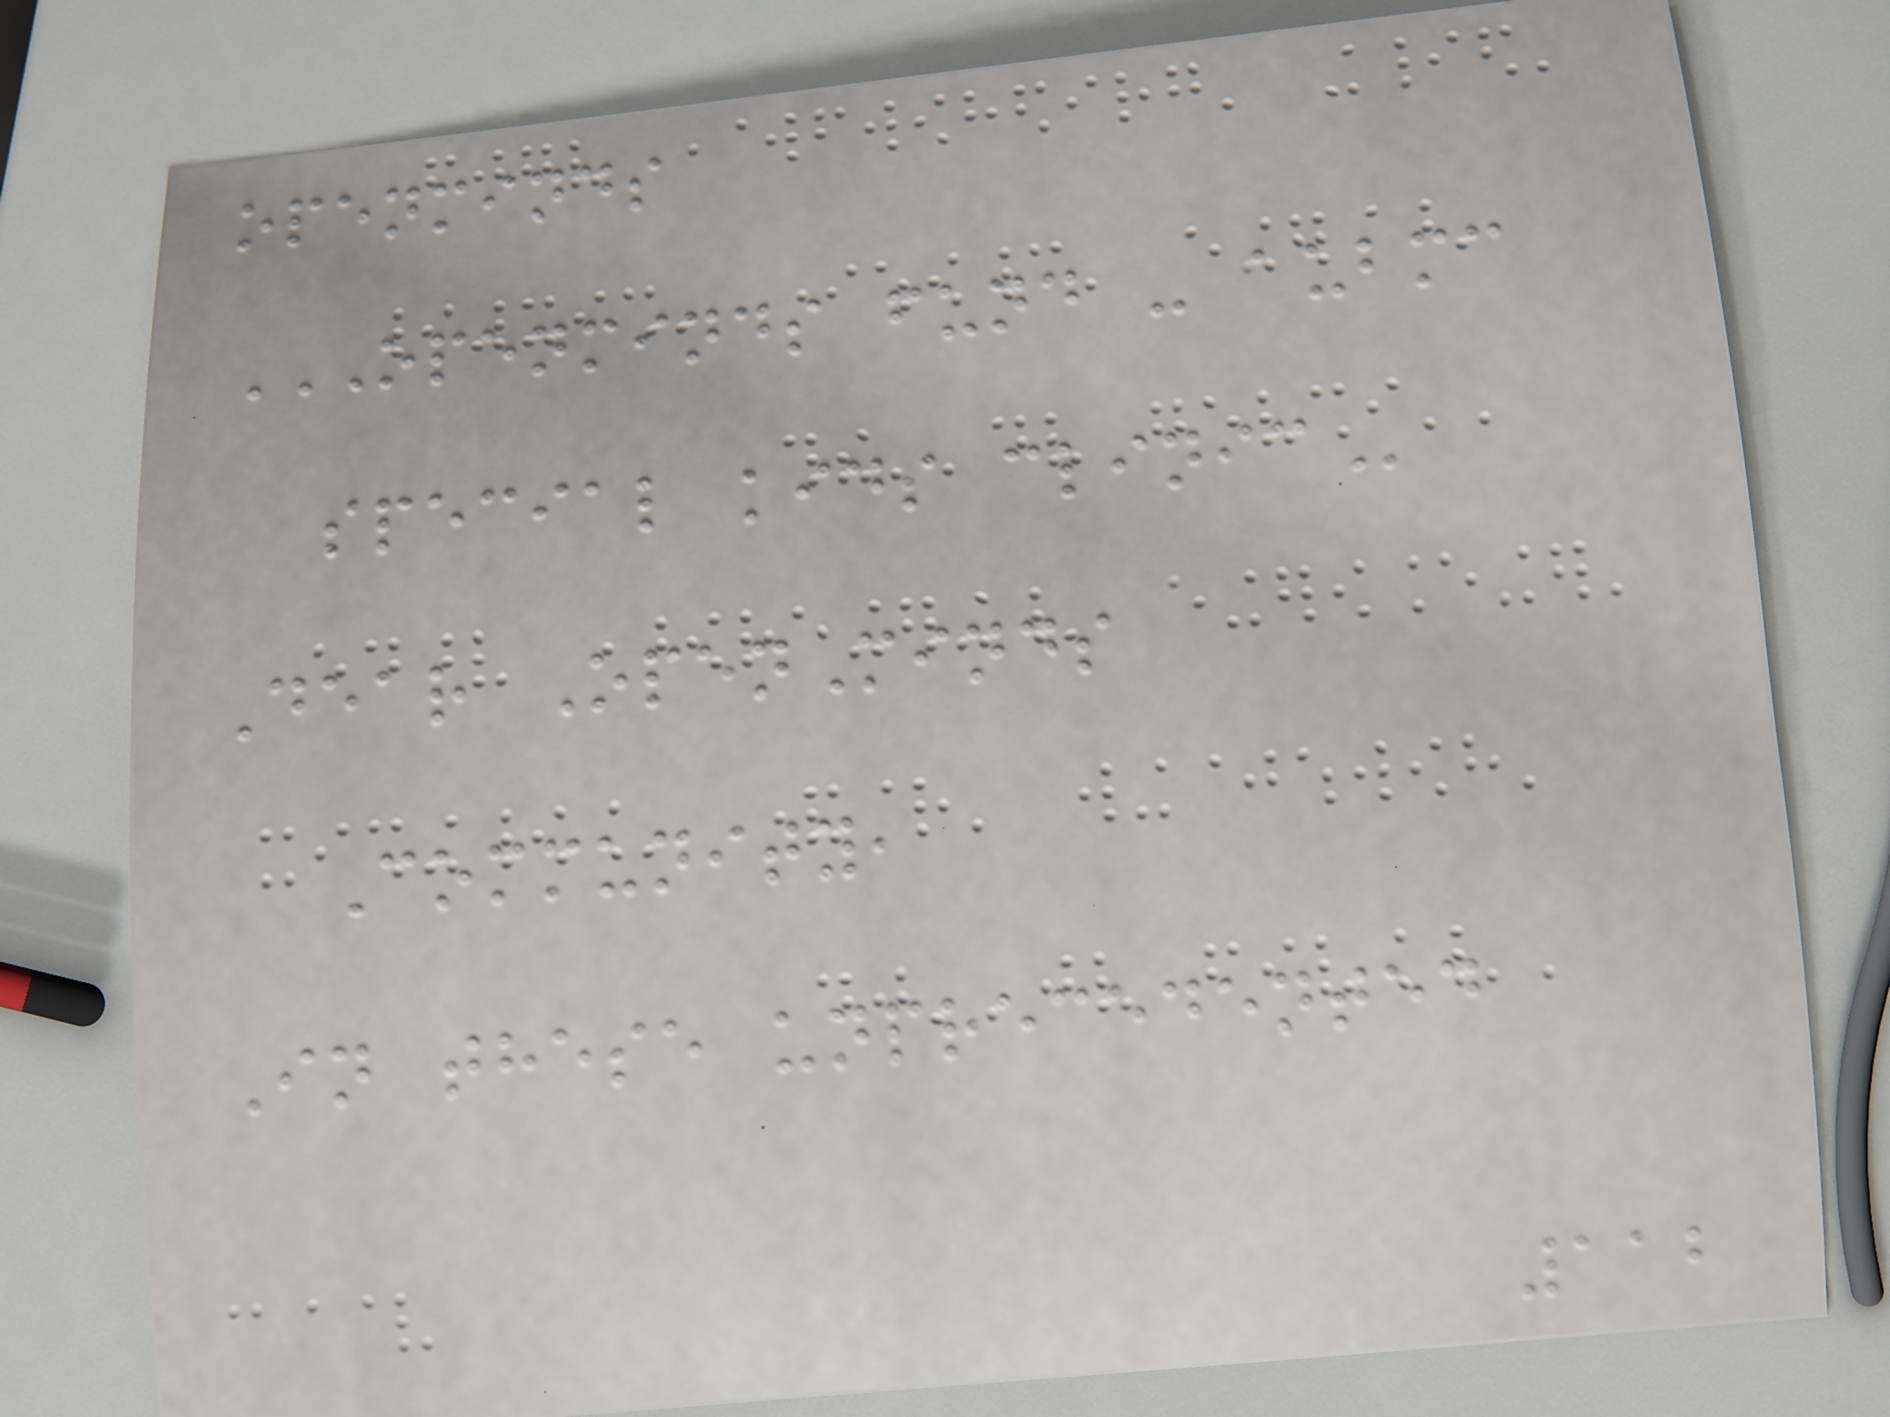openminds
OPENMINDS FUND - AUBMC
SPECIAL KIDS CLINIC
Dear OpenMinds
Community,
In these unprecedented
112
